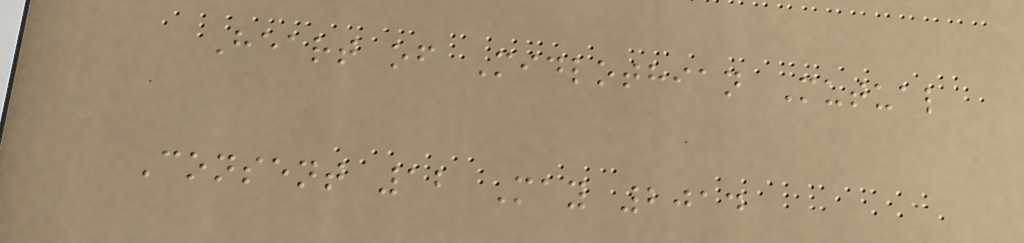Heart of Midlothian Mutual
Consent 12 May 2014
